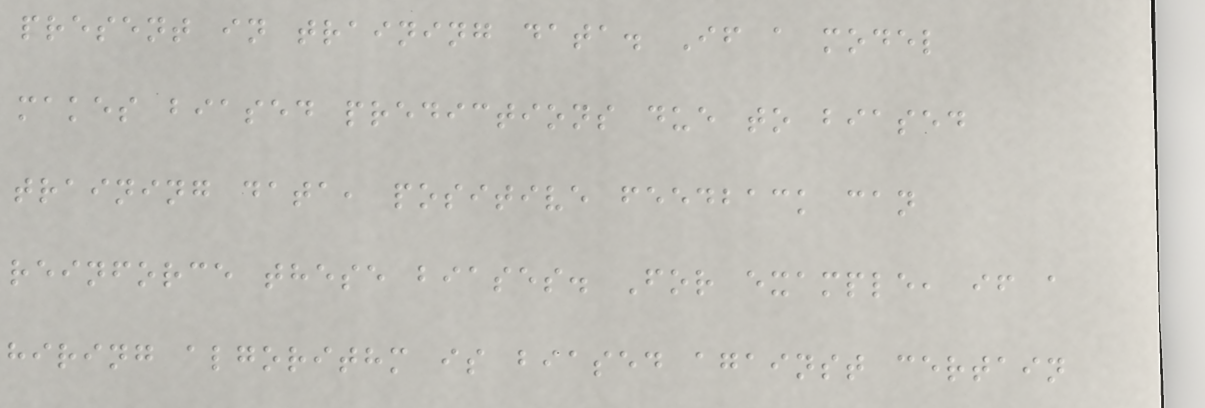present in training data. If a model
makes biased predictions due to biased
training data, positive feedback can
reinforce these biases. For example, if a
hiring algorithm is biased against certain
